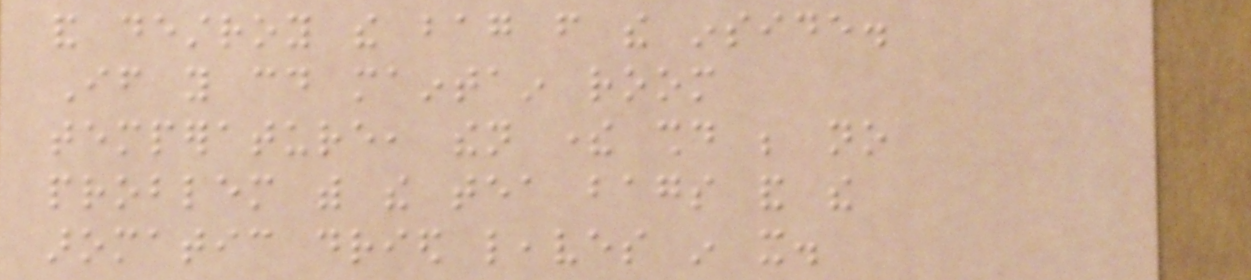and destroy the bag from the inside.
If you could maintain room
temperature, then there should be no
problem with the tea bags and the
aromatic dried leaves in it.
